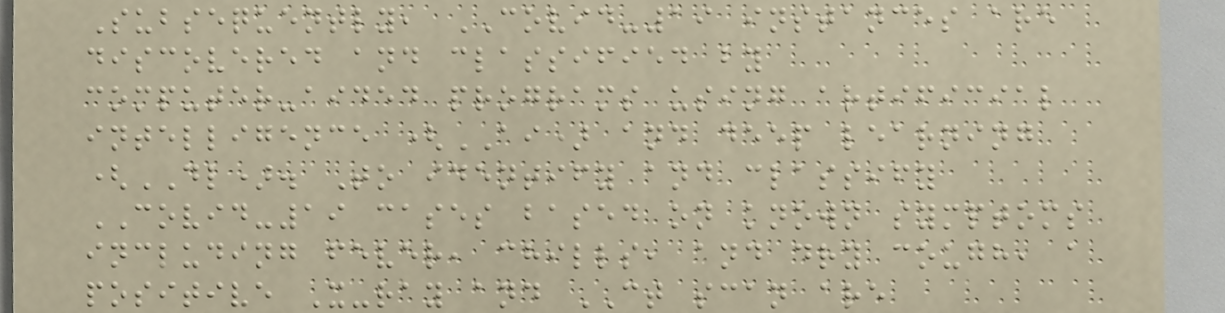Subsequently, COVID-19 instances are
discovered and classified by
computer-aided programs using artificial
intelligence (AI) and deep learning
(DL). To identify and classify
COVID-19 cases based on known symptoms
including fever, chills, and dry cough, a
positive X-ray and CT scan are
